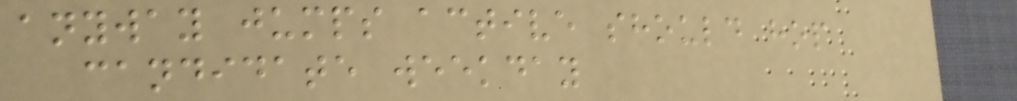anyway jumps active should hop
candidate weekday
